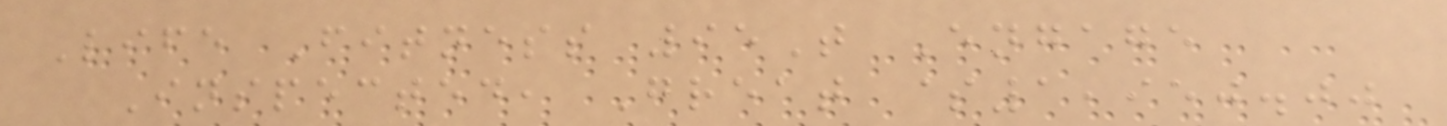Life Fitness 95T Engage
Inspected, Great $1,950.00
